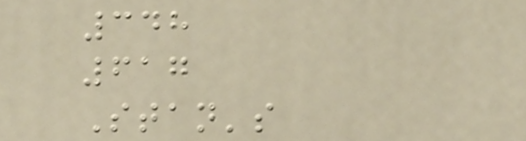348
617
Stan's
